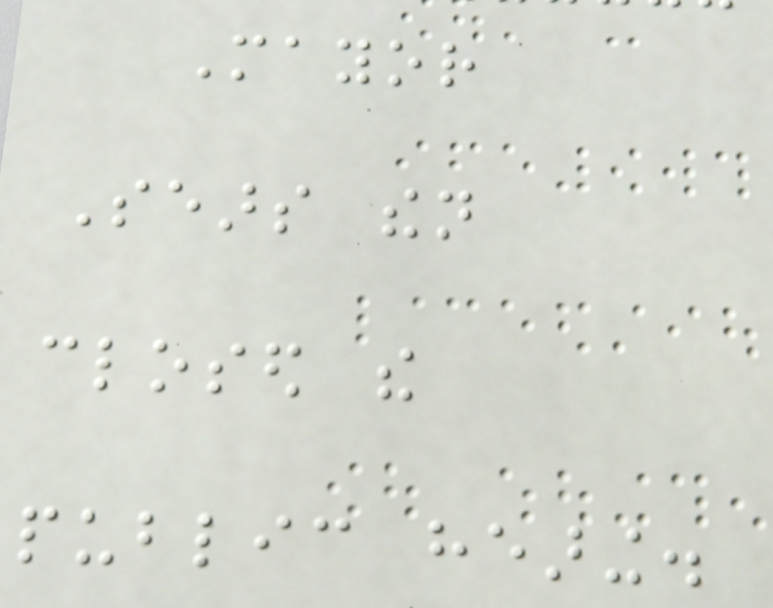Mayor
Sears then
closed the
public hearing.
